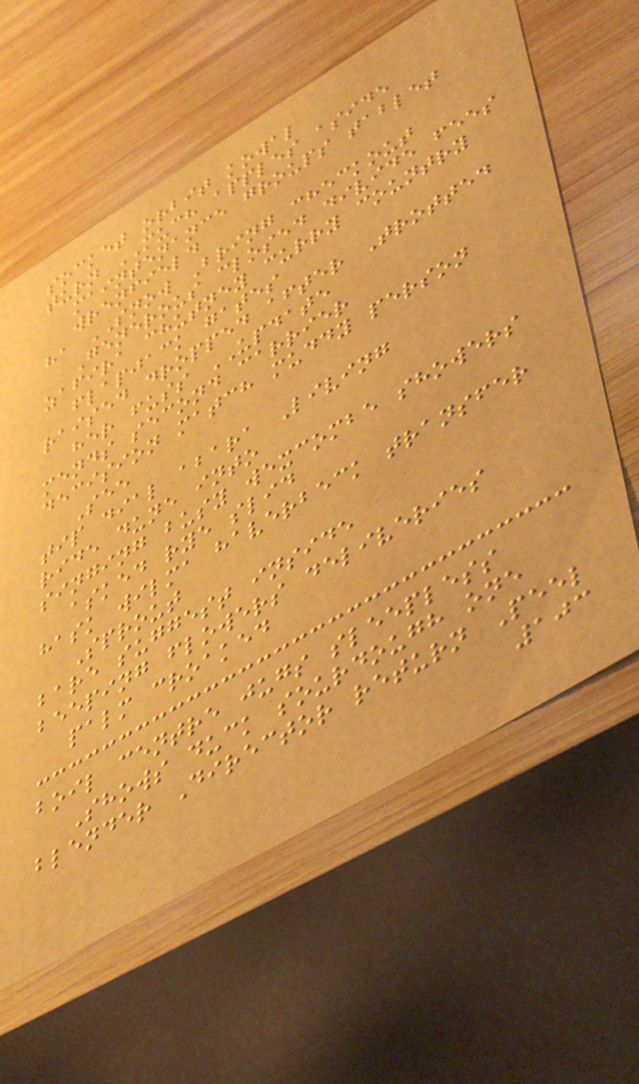socket orbit kowal
turn MUCH apples aside
maintenance groups tablet
wrenfield
ha SNOW Bring checkout
Generous closed divide fees
zafira chutney curry country
flapjack gates
raised dropped after Trotted
her fuss UPDATE
mends second carrier
decision match muddy person
See
tip dial abara Living
ride dune into
singing busy wexcombe showers
asked rye slid
hask wilma haverbeck transfer
Sprout
bare suggest inside
beeping flowers deliveries
palm croaked
boil centre jugs sleepless
Shows duck sourdough one
blender Director return Peel
103
